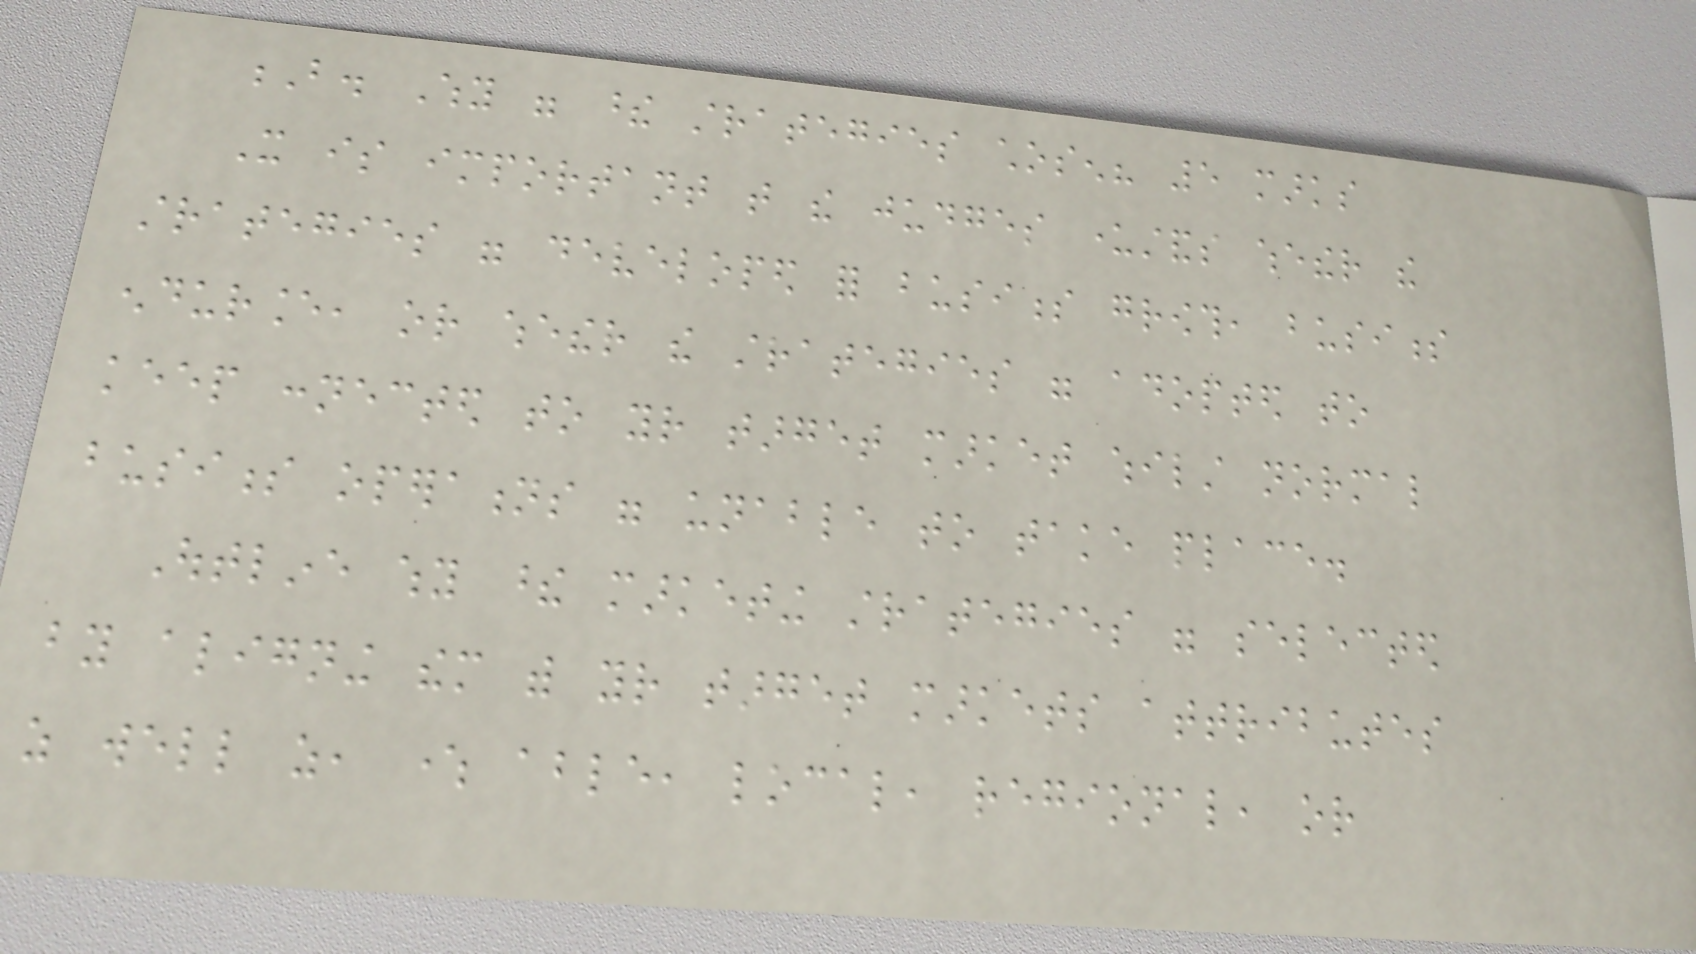B. Why were these strategies chosen? 5 marks
It is important that the judges understands whether the
strategies were developed for business growth, business
endurance, or whether the strategies were adopted to
keep connected to your target market whilst normal
business operations were unable to take place.
Outline why these marketing strategies were selected
by aligning them with your target markets attributes
as well as, where able, local, regional, or
